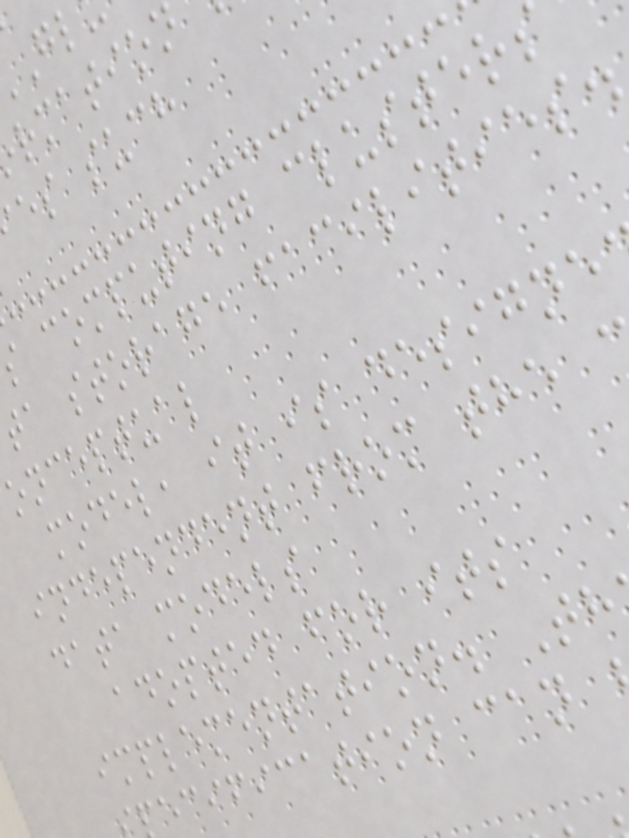es such
computing cluster
ta storage facilities.
onceptual
model, it is designe
independent from the
data models
adopted for its
implementation. Th
ecification can
